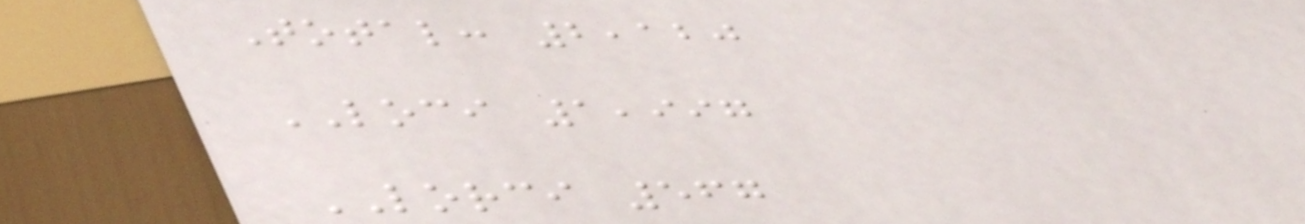Total: 2,120
LOCI 1,997
LORCI 567
